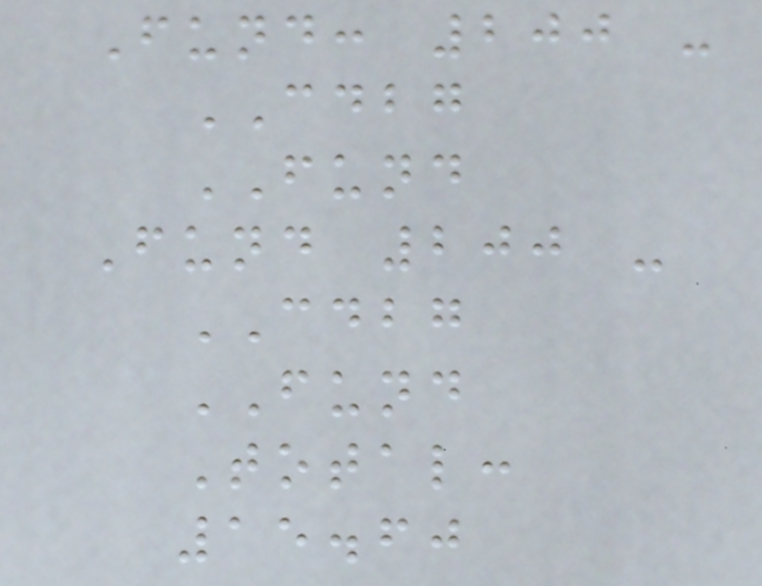Fund: 200 -
CDBG
FUND
Fund 200 -
CDBG
FUND
Total:
15.60
